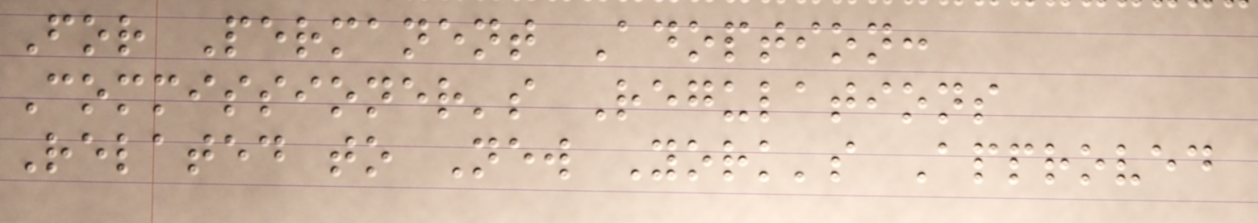For Permanent Adoption:
Commissioner's Regulations
Related to New York's Approved
